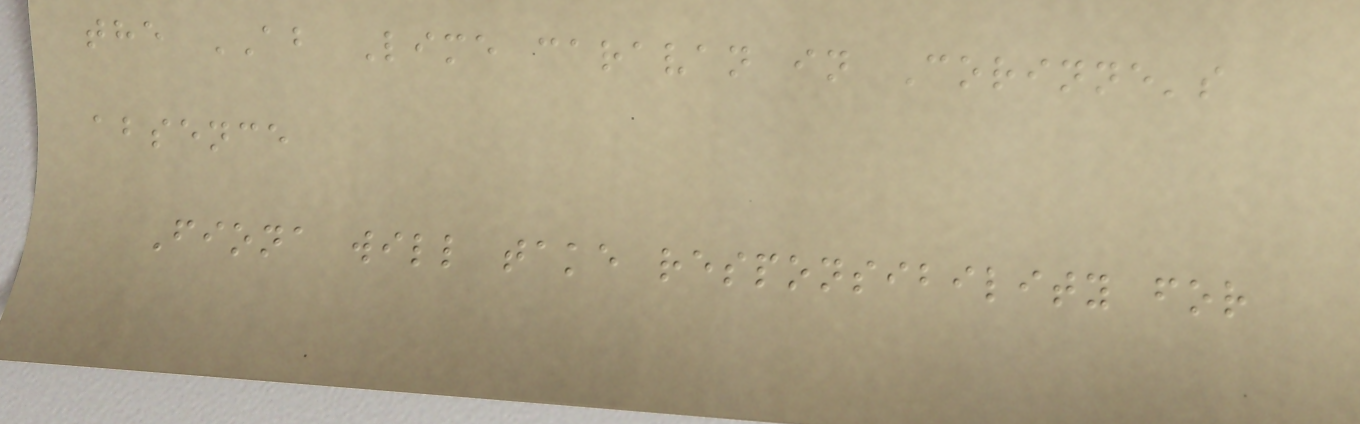the AB Lime caravan in Corinne's
absence
Fiona will take responsibility for
